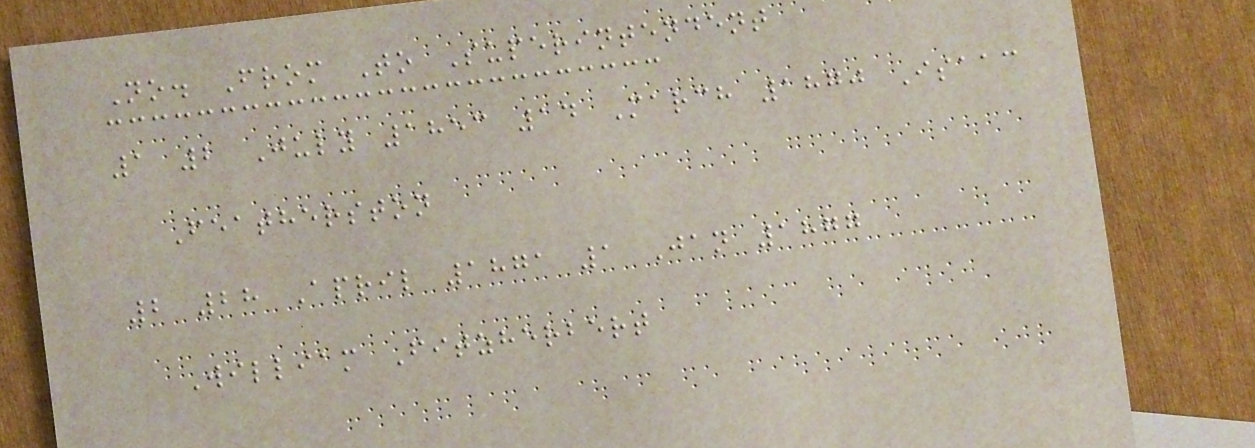No. From To Superintendent
1 2 July 1853 14 March 1870 Isaac
Featherston
2 28 April 1871 1 Jan 1877
William Fitzherbert
